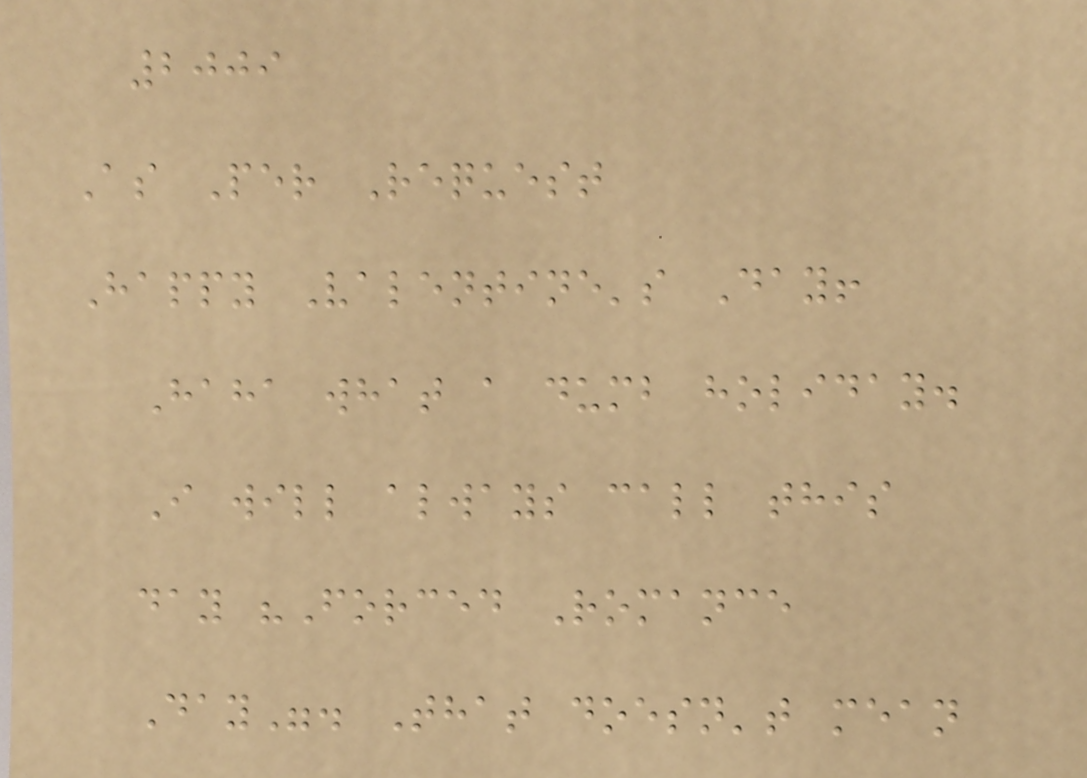2009
As Per Request
Happy Valentine's Day!
Haha what a dumb holiday.
I will always call this
day "Forced Romance
Day". That doesn't mean
